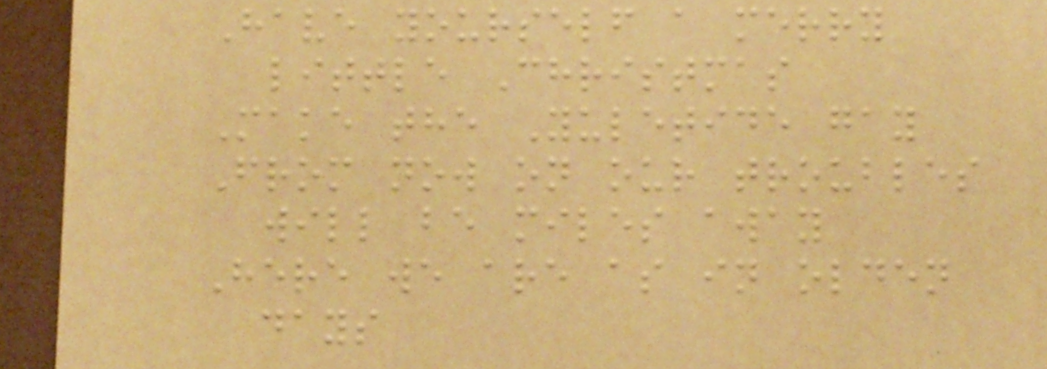Have yourself a merry
little Christmas
Make the Yuletide gay
From now on our troubles
will be miles away
Here we are as in olden
days
